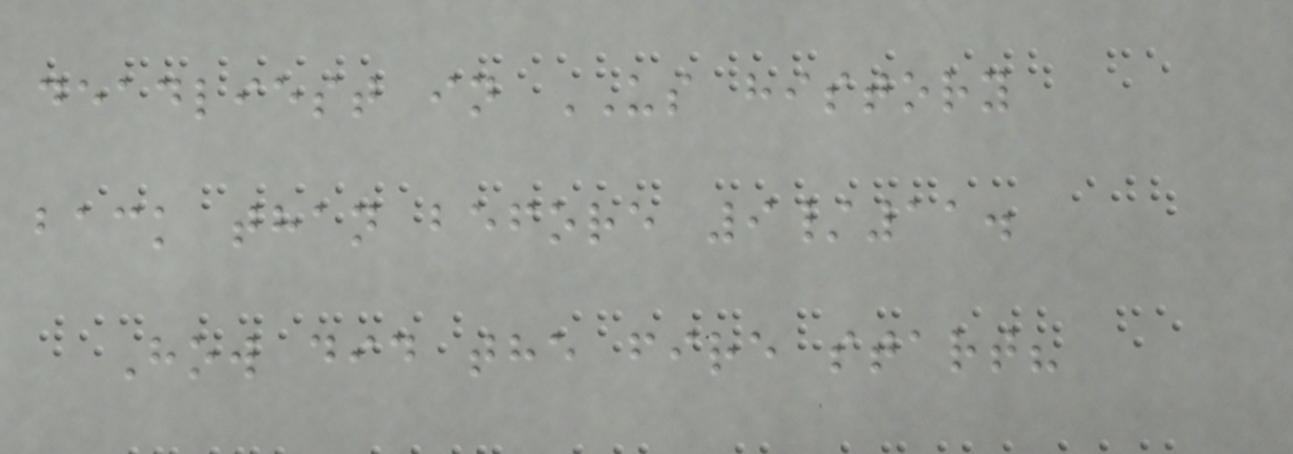deadliest in US history
back than before 9/11.
How did the fire start?
